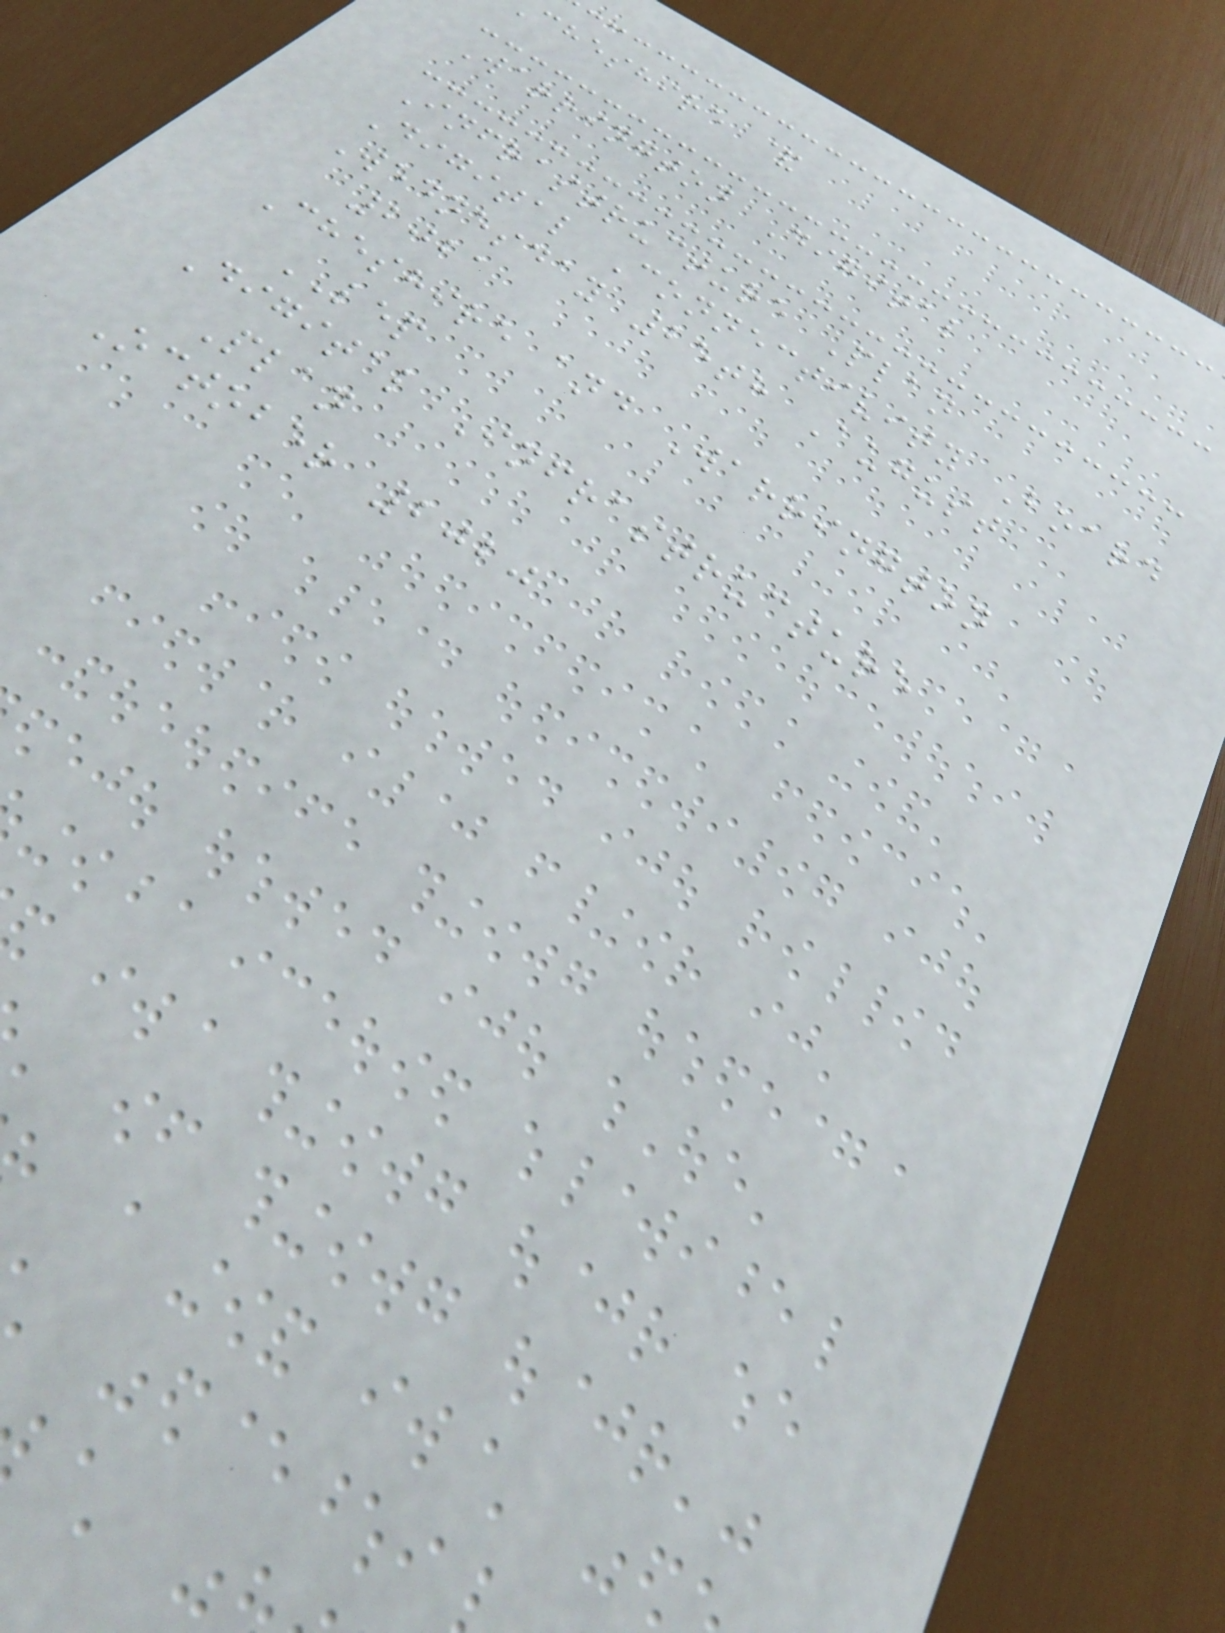cheshire &
Warrington Digital
Infrastructure Plan
Digital Connectivity Board
Wednesday 25th August
2021
Cheshire and Warrington
LEP
Digital Infrastructure
Plan
October 2020
